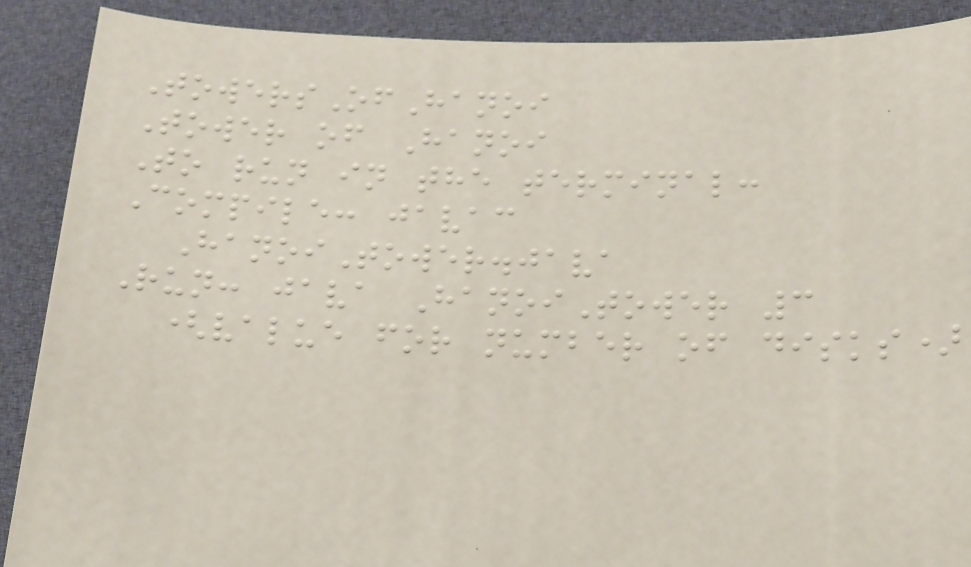TowersOfHanoi
Tower of Hanoi
To run in the terminal:
Compile: javac
HanoiTower.java
Run: java HanoiTower 3
(value for number of disks)
